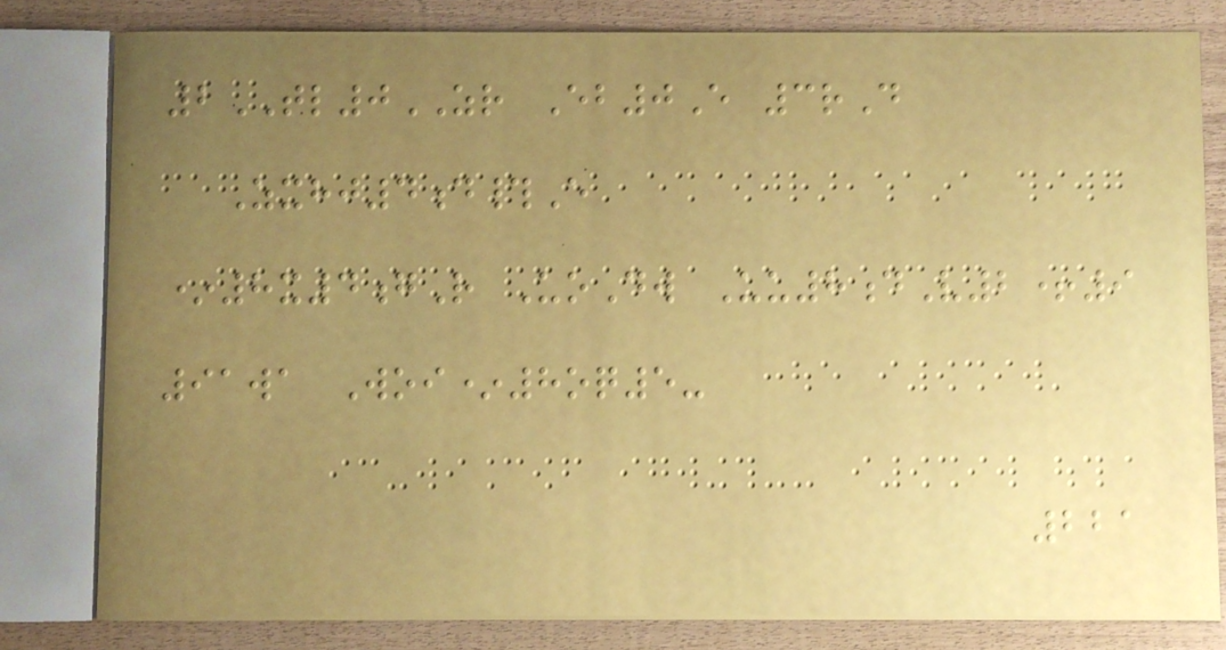2TL0ZR Eb0E 3rD
Zxhj4d#E
*8x4gR UoDw Uu8dV2+9
91wa Woi*8oq5-
221
